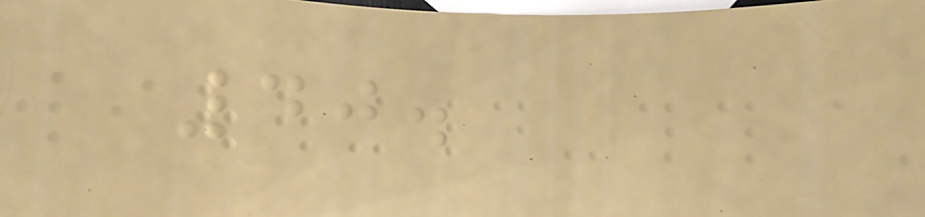40.
